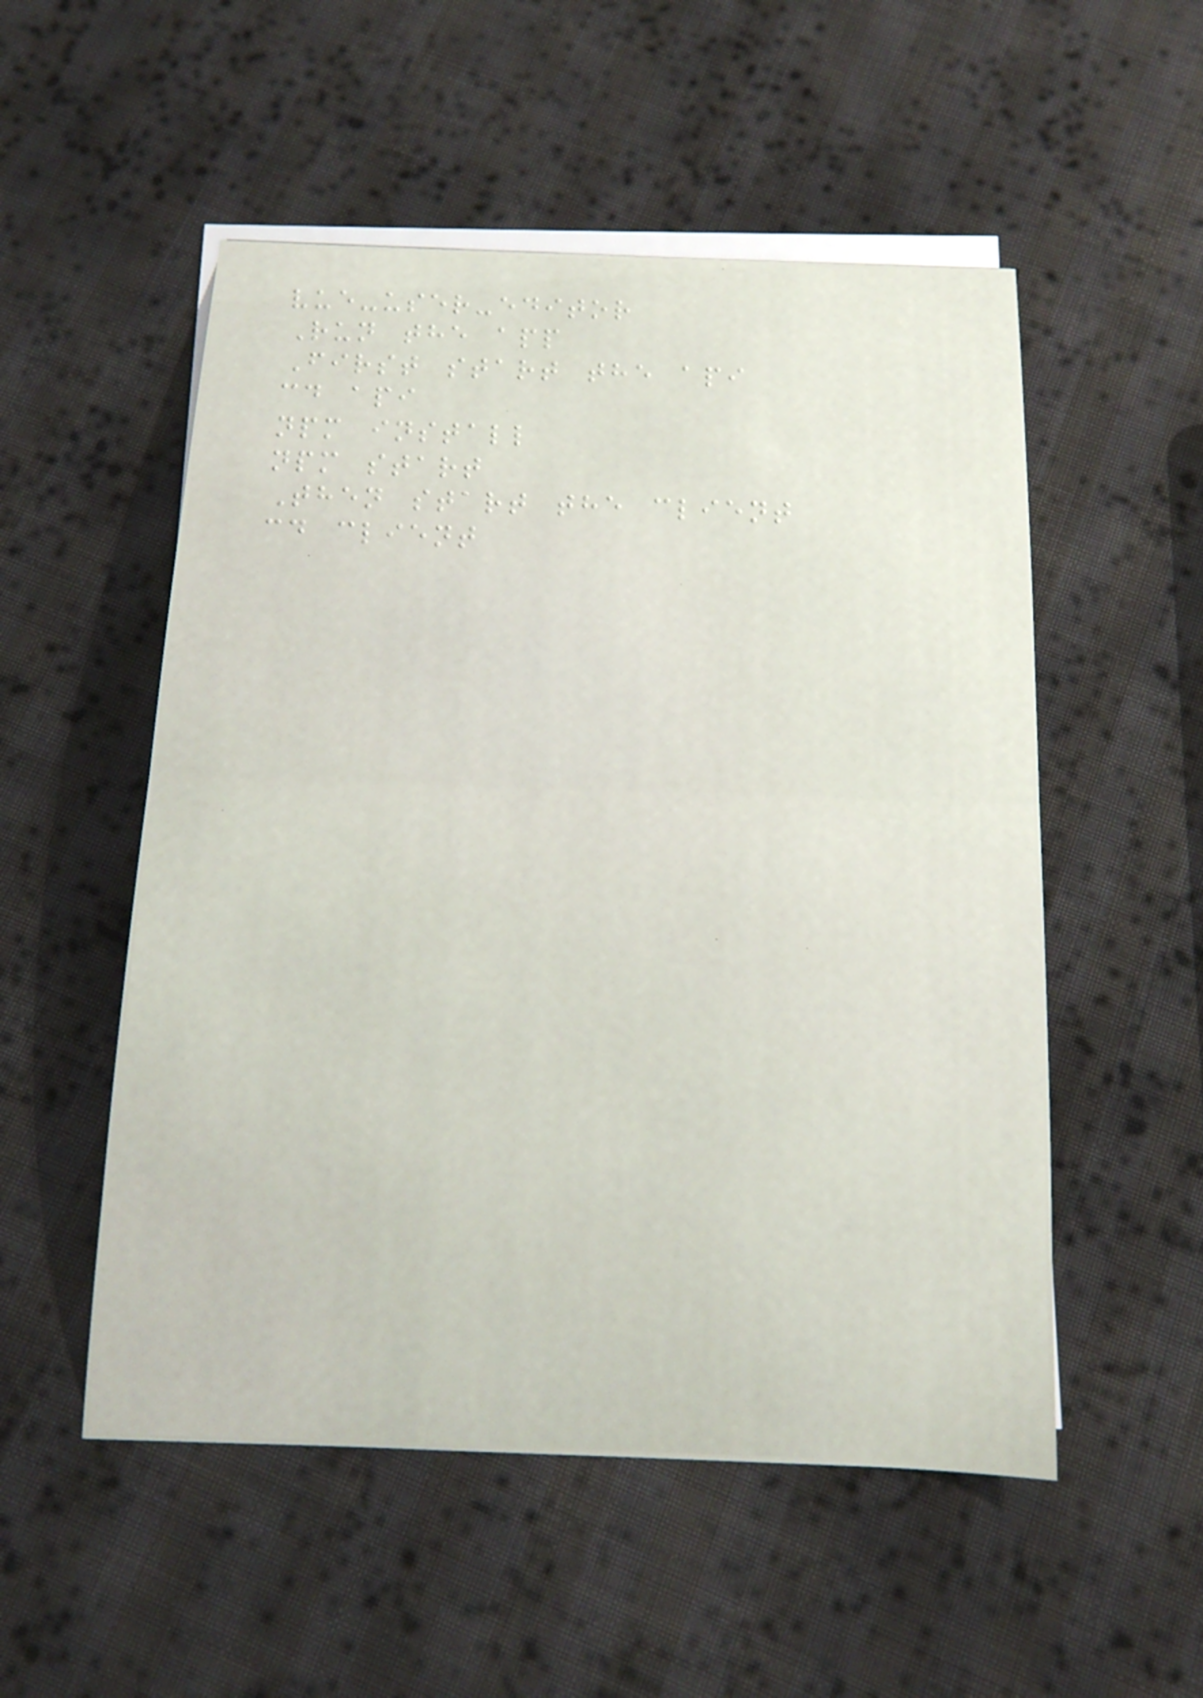vue-user-editor
Run the app
First start the api
cd api
npm install
npm start
Then start the client
cd client
